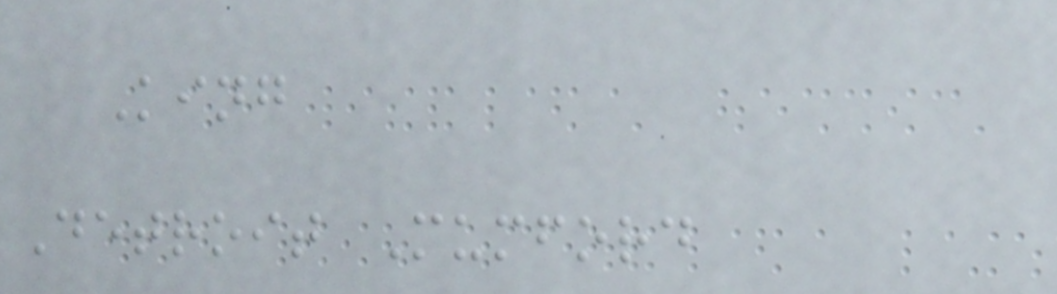King
Detroit Mumford
